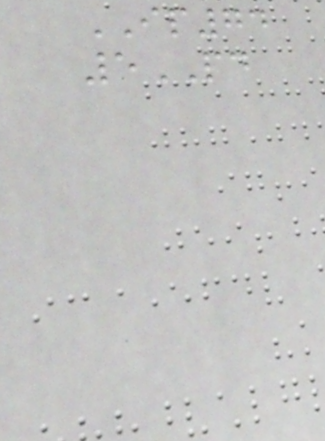IP74
5PD
